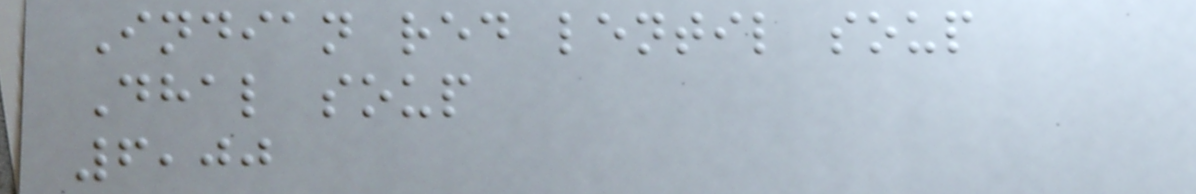Indian red lentil soup
Dhal soup
6,00
